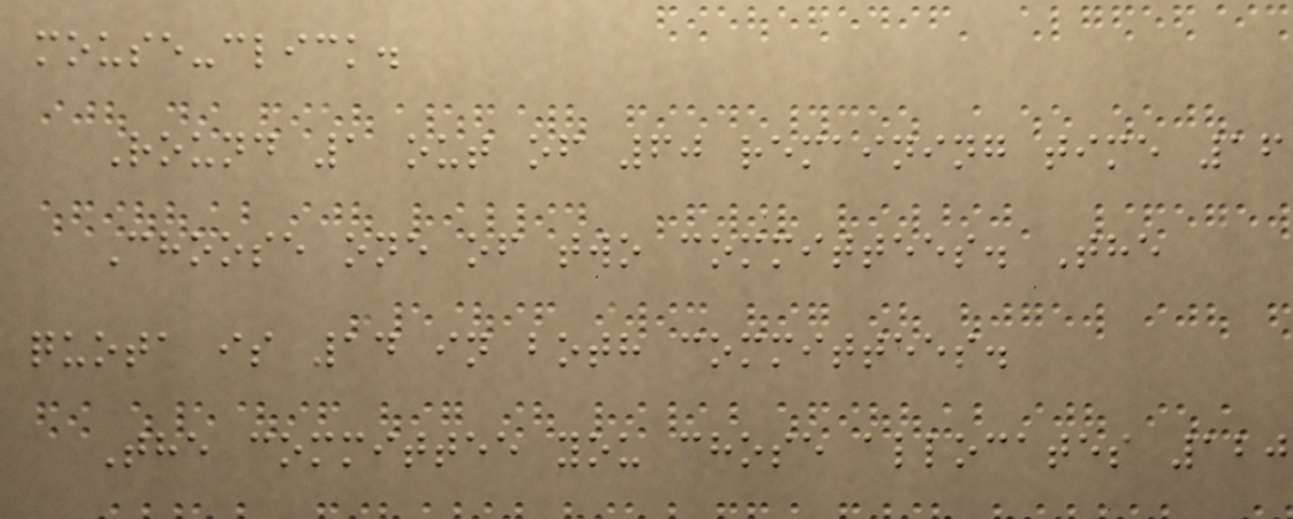mouse-click.
Round 1 out of 60 remaining time 16
Choose one of two committees. The
quota is 14 in both committees.
The committee you chose allocates 120
